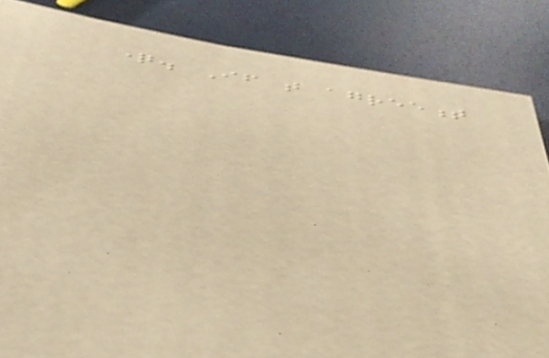question. If that agreement
